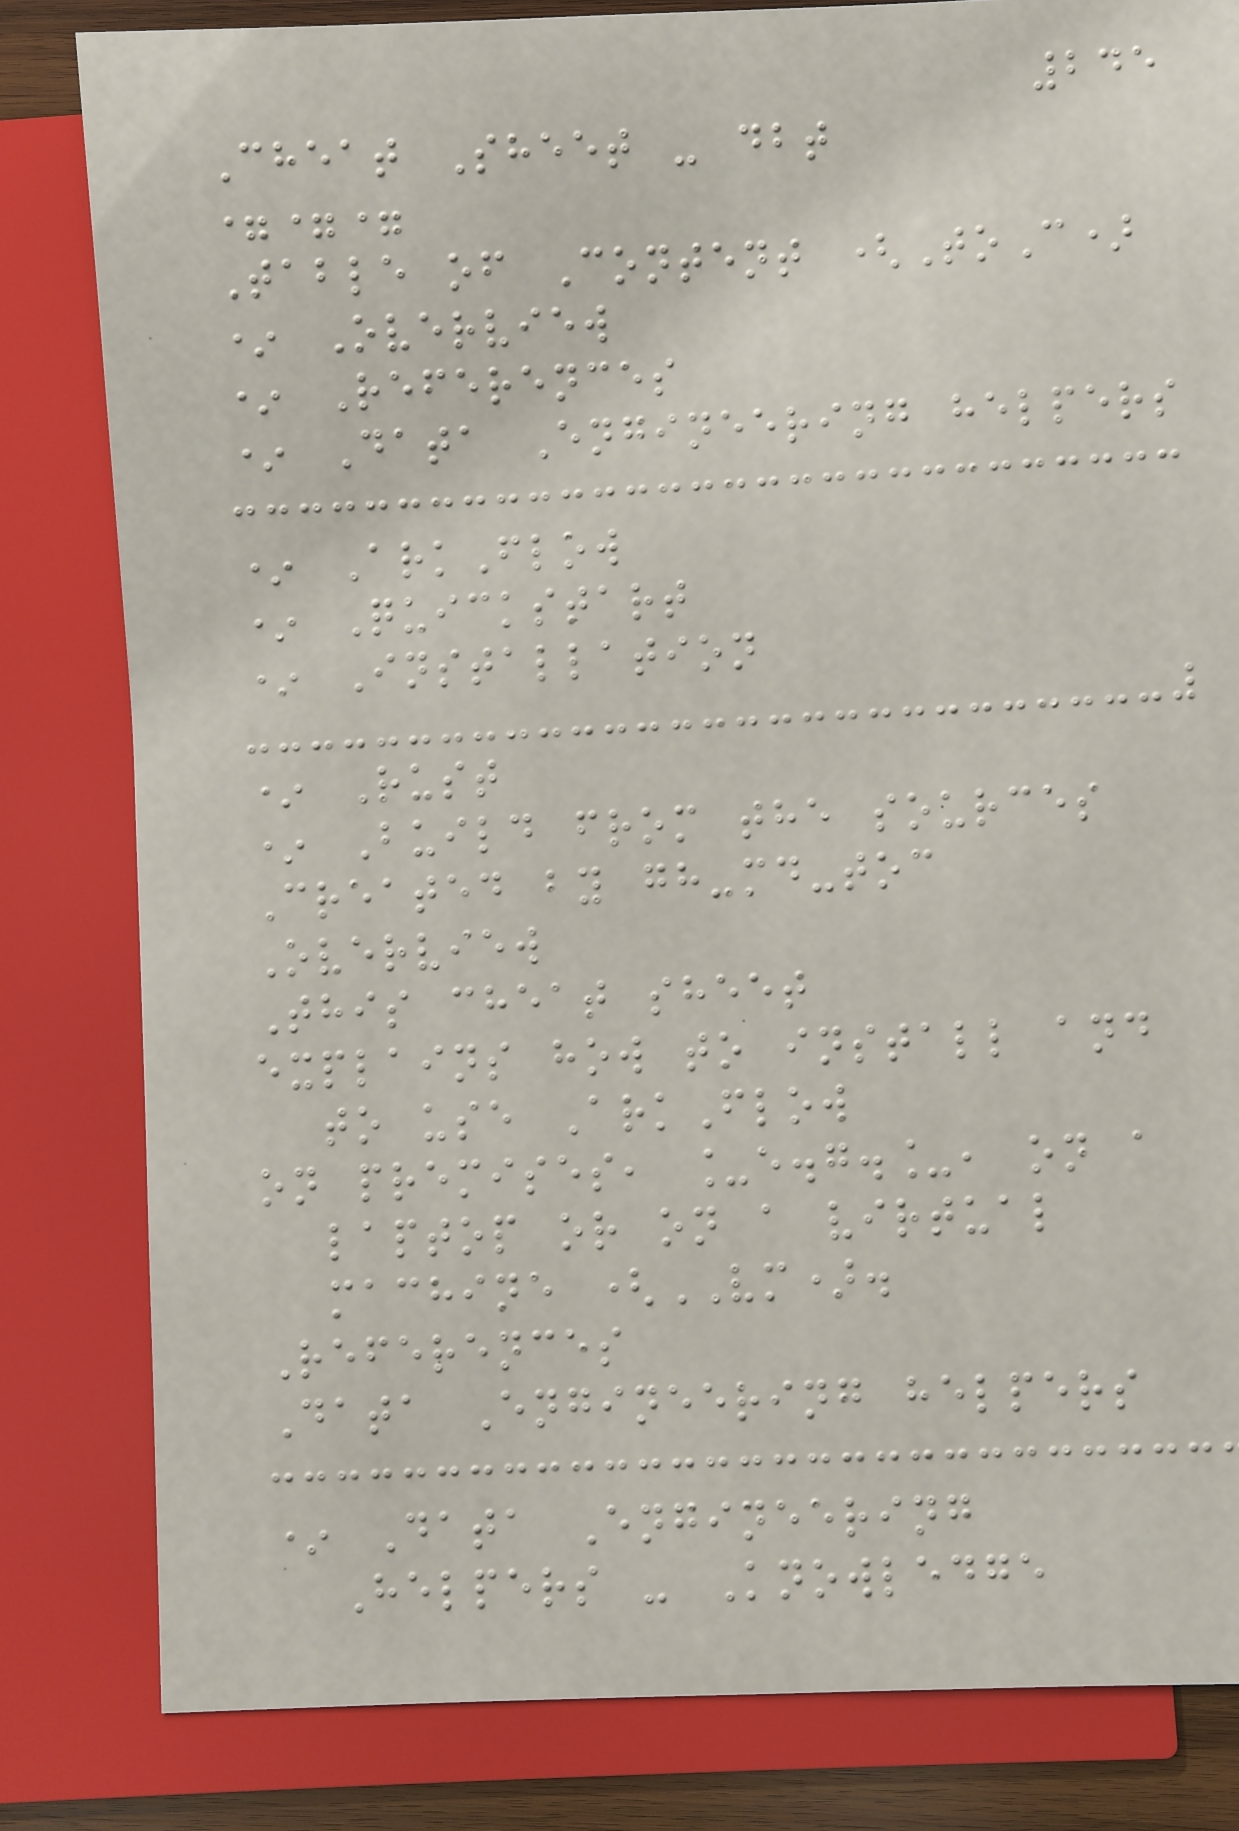245
Cheat Sheet - dbt
===
Table of Content (ToC)
* Overview
* References
* Data Engineering helpers
* ArkFlow
* Quickstart
* Installation
* Rust
* Build from the sources
Created by gh-md-toc
Overview
This cheat sheet
explains how to install and
to use ArkFlow
on premises, _e.g._, on a
laptop or on a virtual
machine (VM).
References
Data Engineering helpers
* Data Engineering
Helpers - Knowledge
